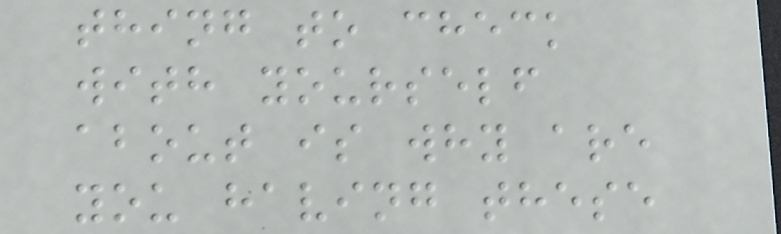thing to check
with yourself
about is why are
you having these
